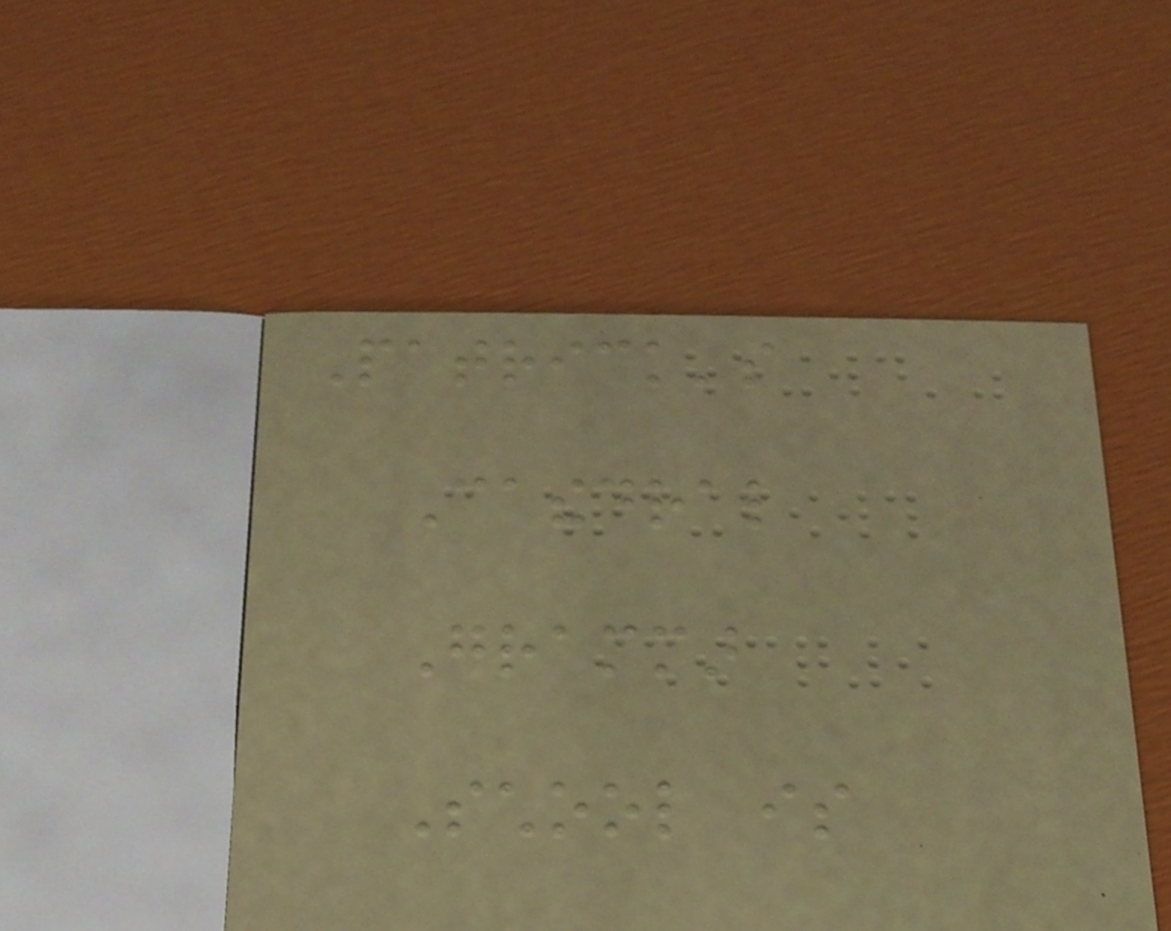Patrick's
Cathedral
Grammar
School is
